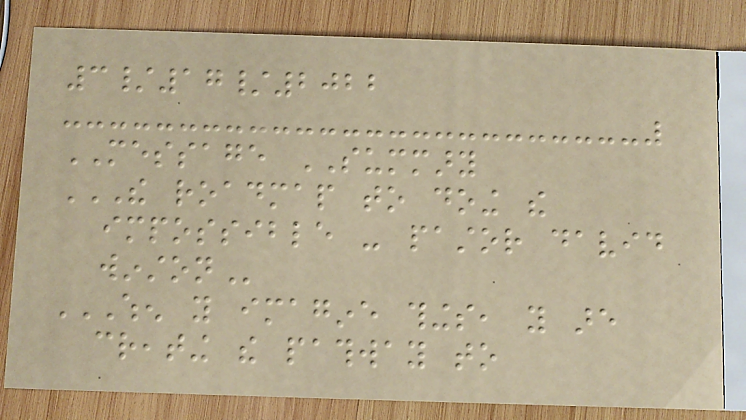3/17/2022
MESSAGE SUMMARY
THE ROADMAP TO DOING THE
IMPOSSIBLE - PASTOR DAVID
WINSTON
WHEN YOU IMAGINE THINGS, YOU ARE
CREATING THE PATHWAY TO
